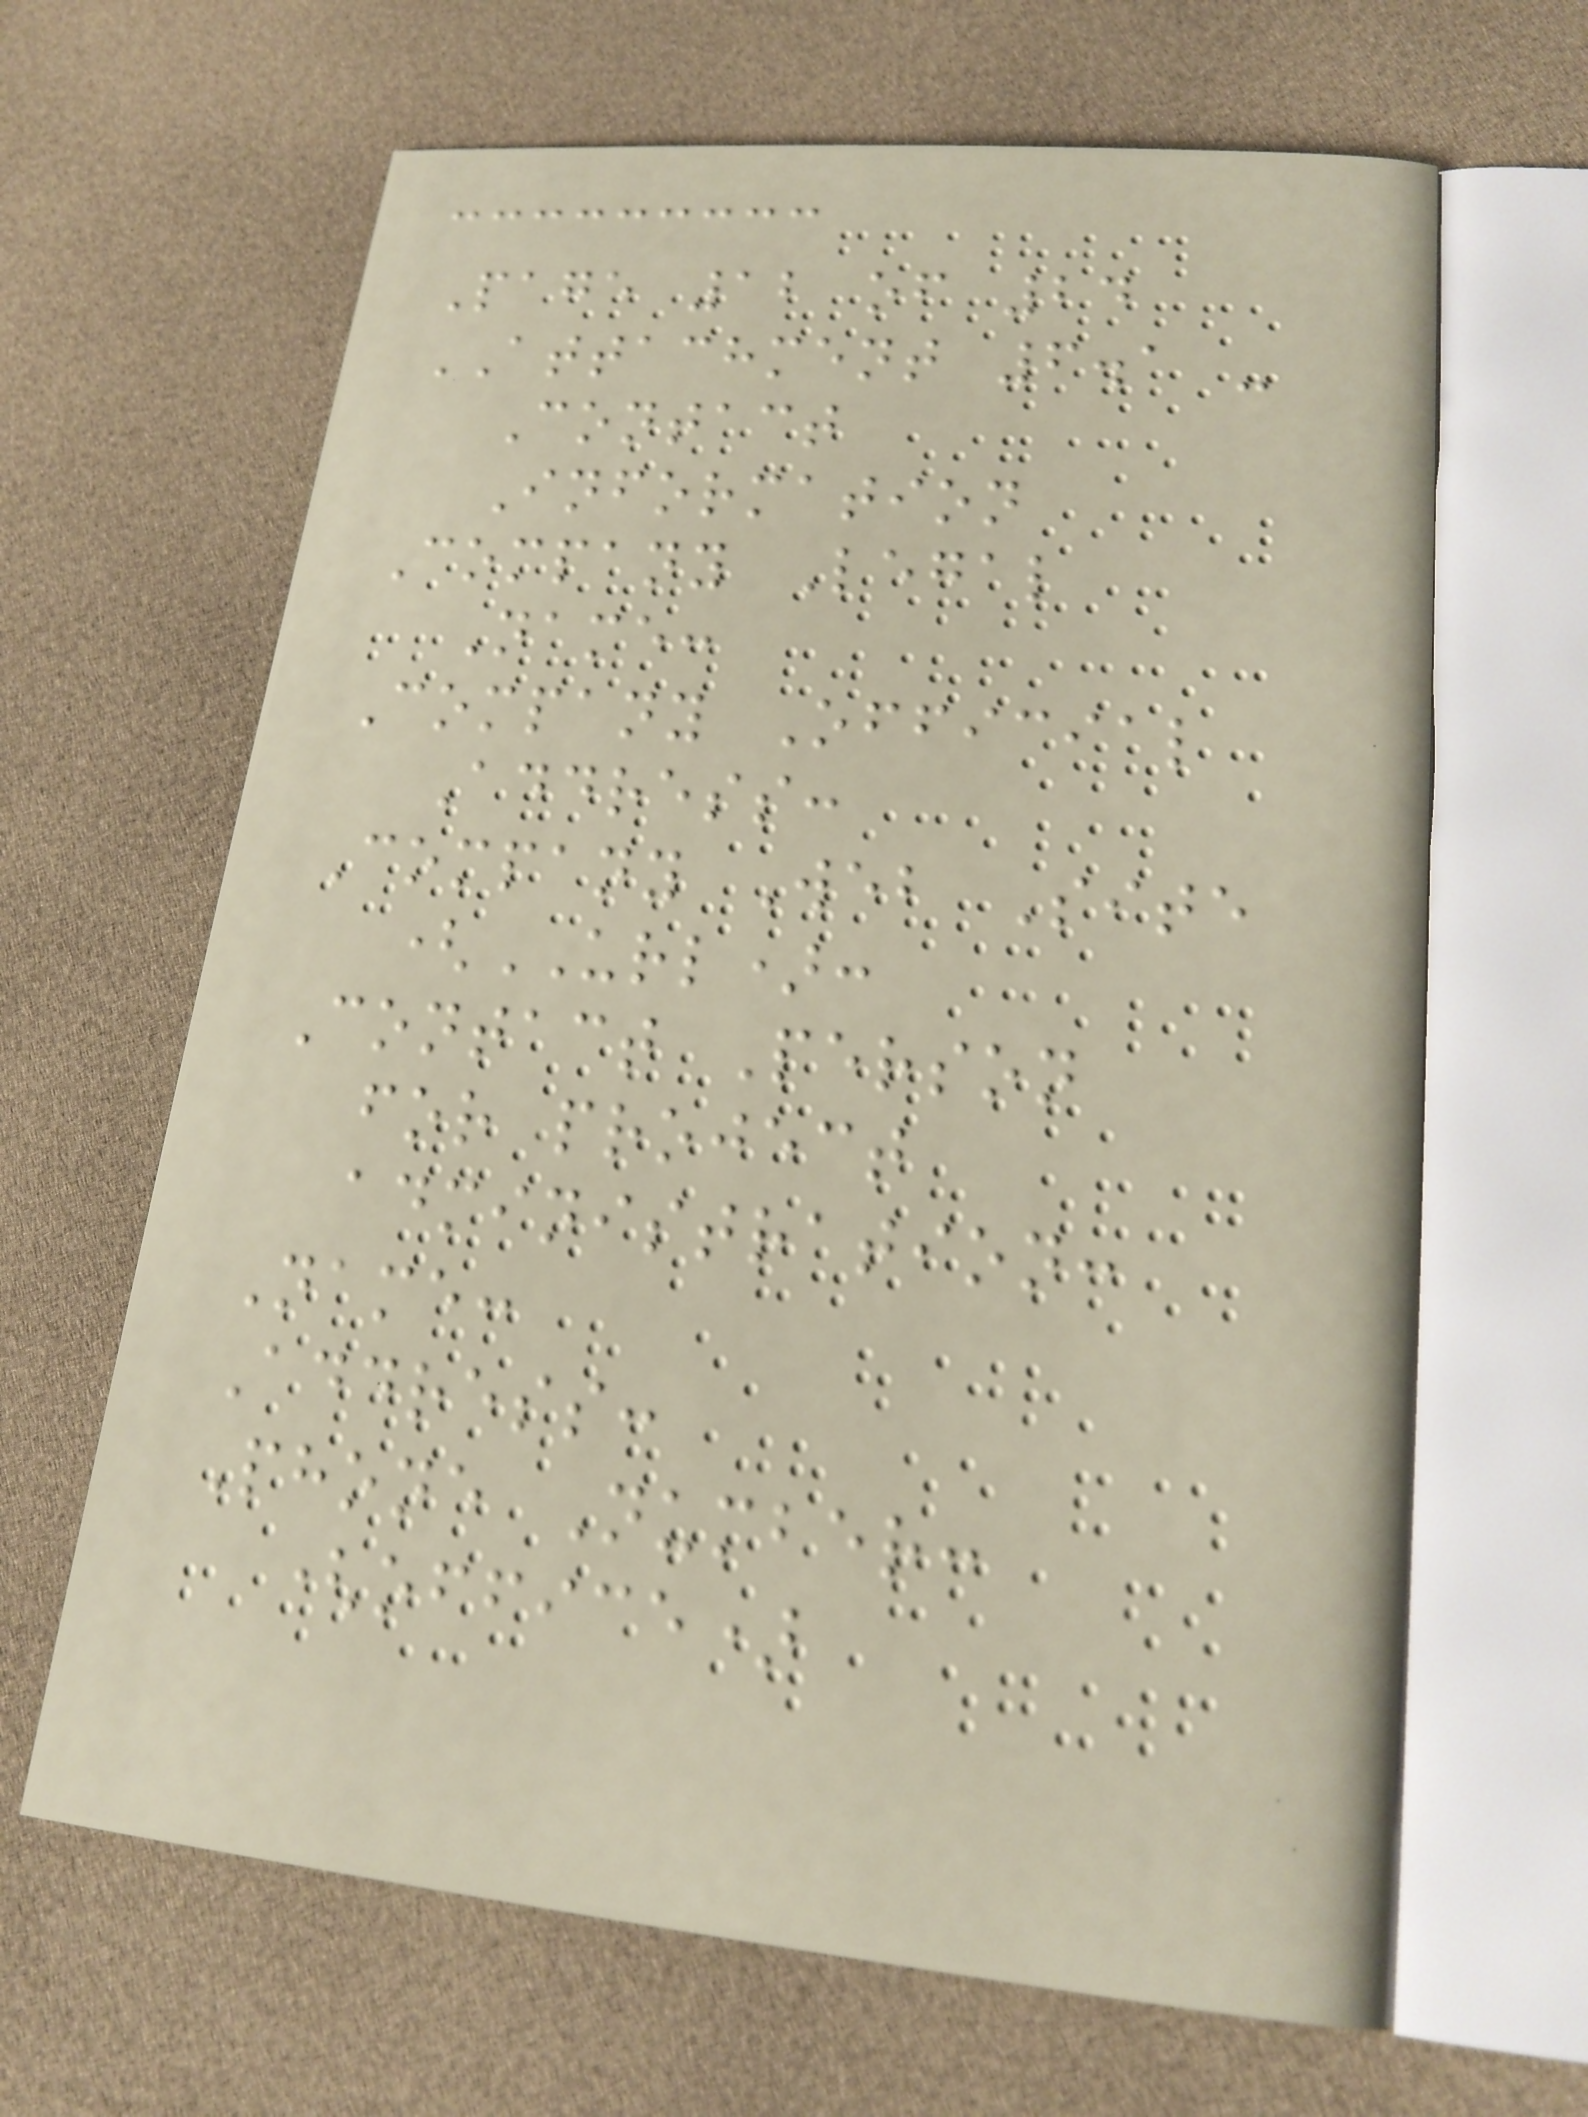Page 12 of 24
ATTACHMENT 6.1 -
Contact
Information
Company Legal
Name:
Company Official
Address:
Company Web Site
(URL):
Contact Person
for project
administration:
Name:
Address:
Phone Number:
(office)
